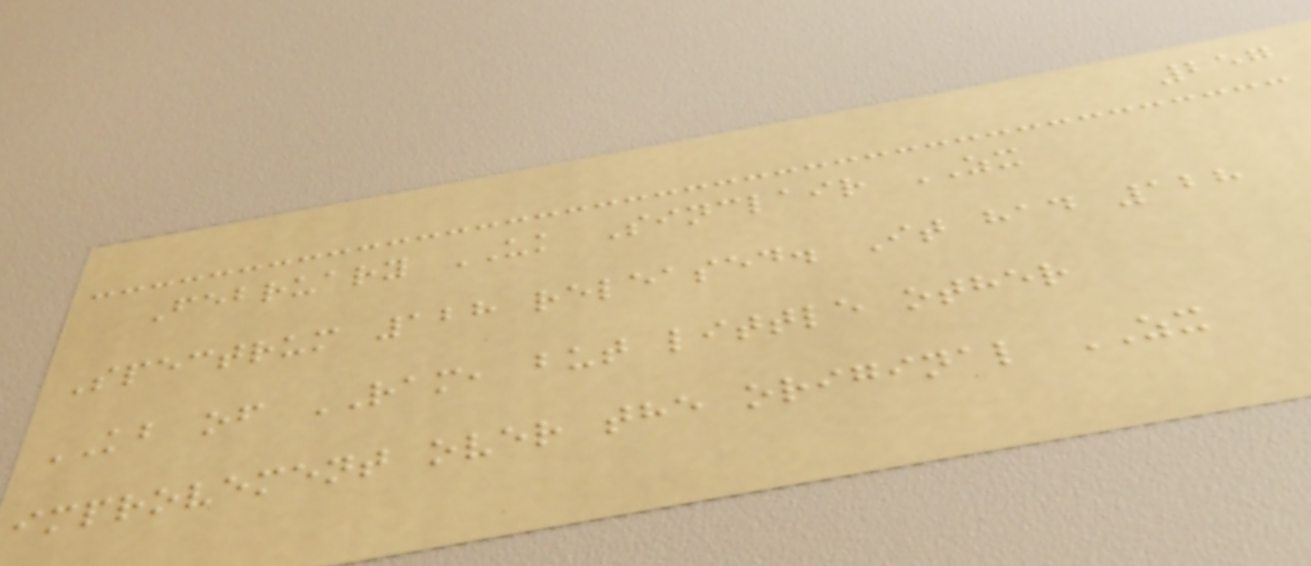257
February UK Sinclair ZX
Spectrum 128 released. It had 128
KB of RAM, but little other
improvement over the original ZX
